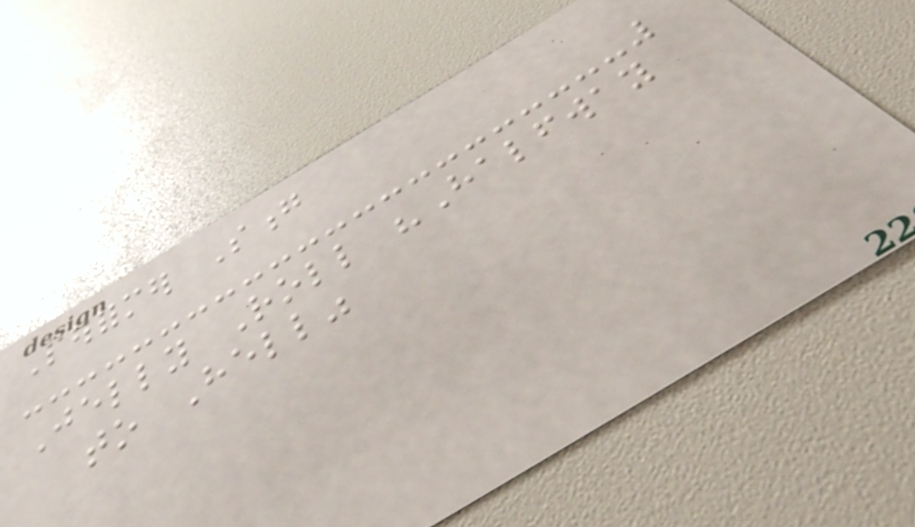Performer Song
Jelly Roll "Halfway
to Hell"
